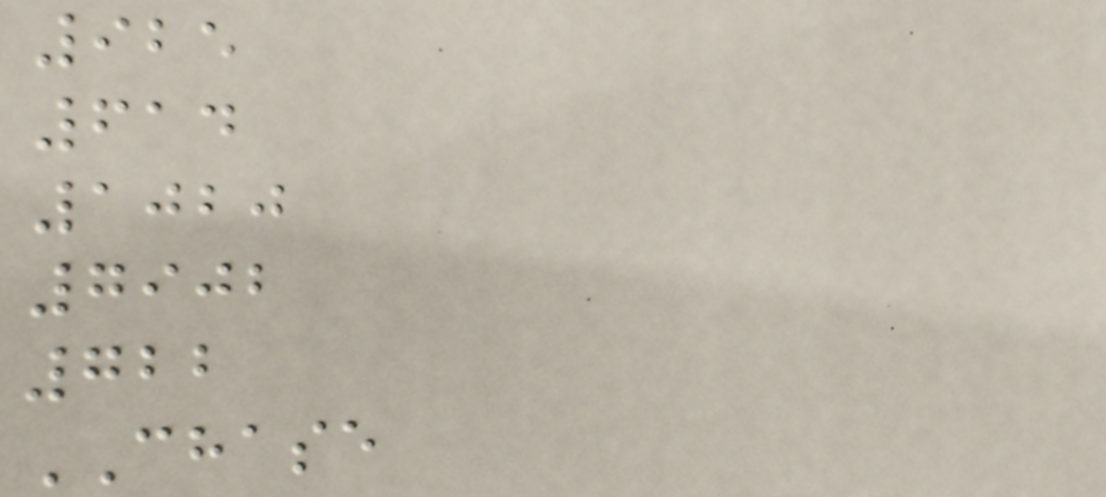925
614
1020
7902
722
CHASE
